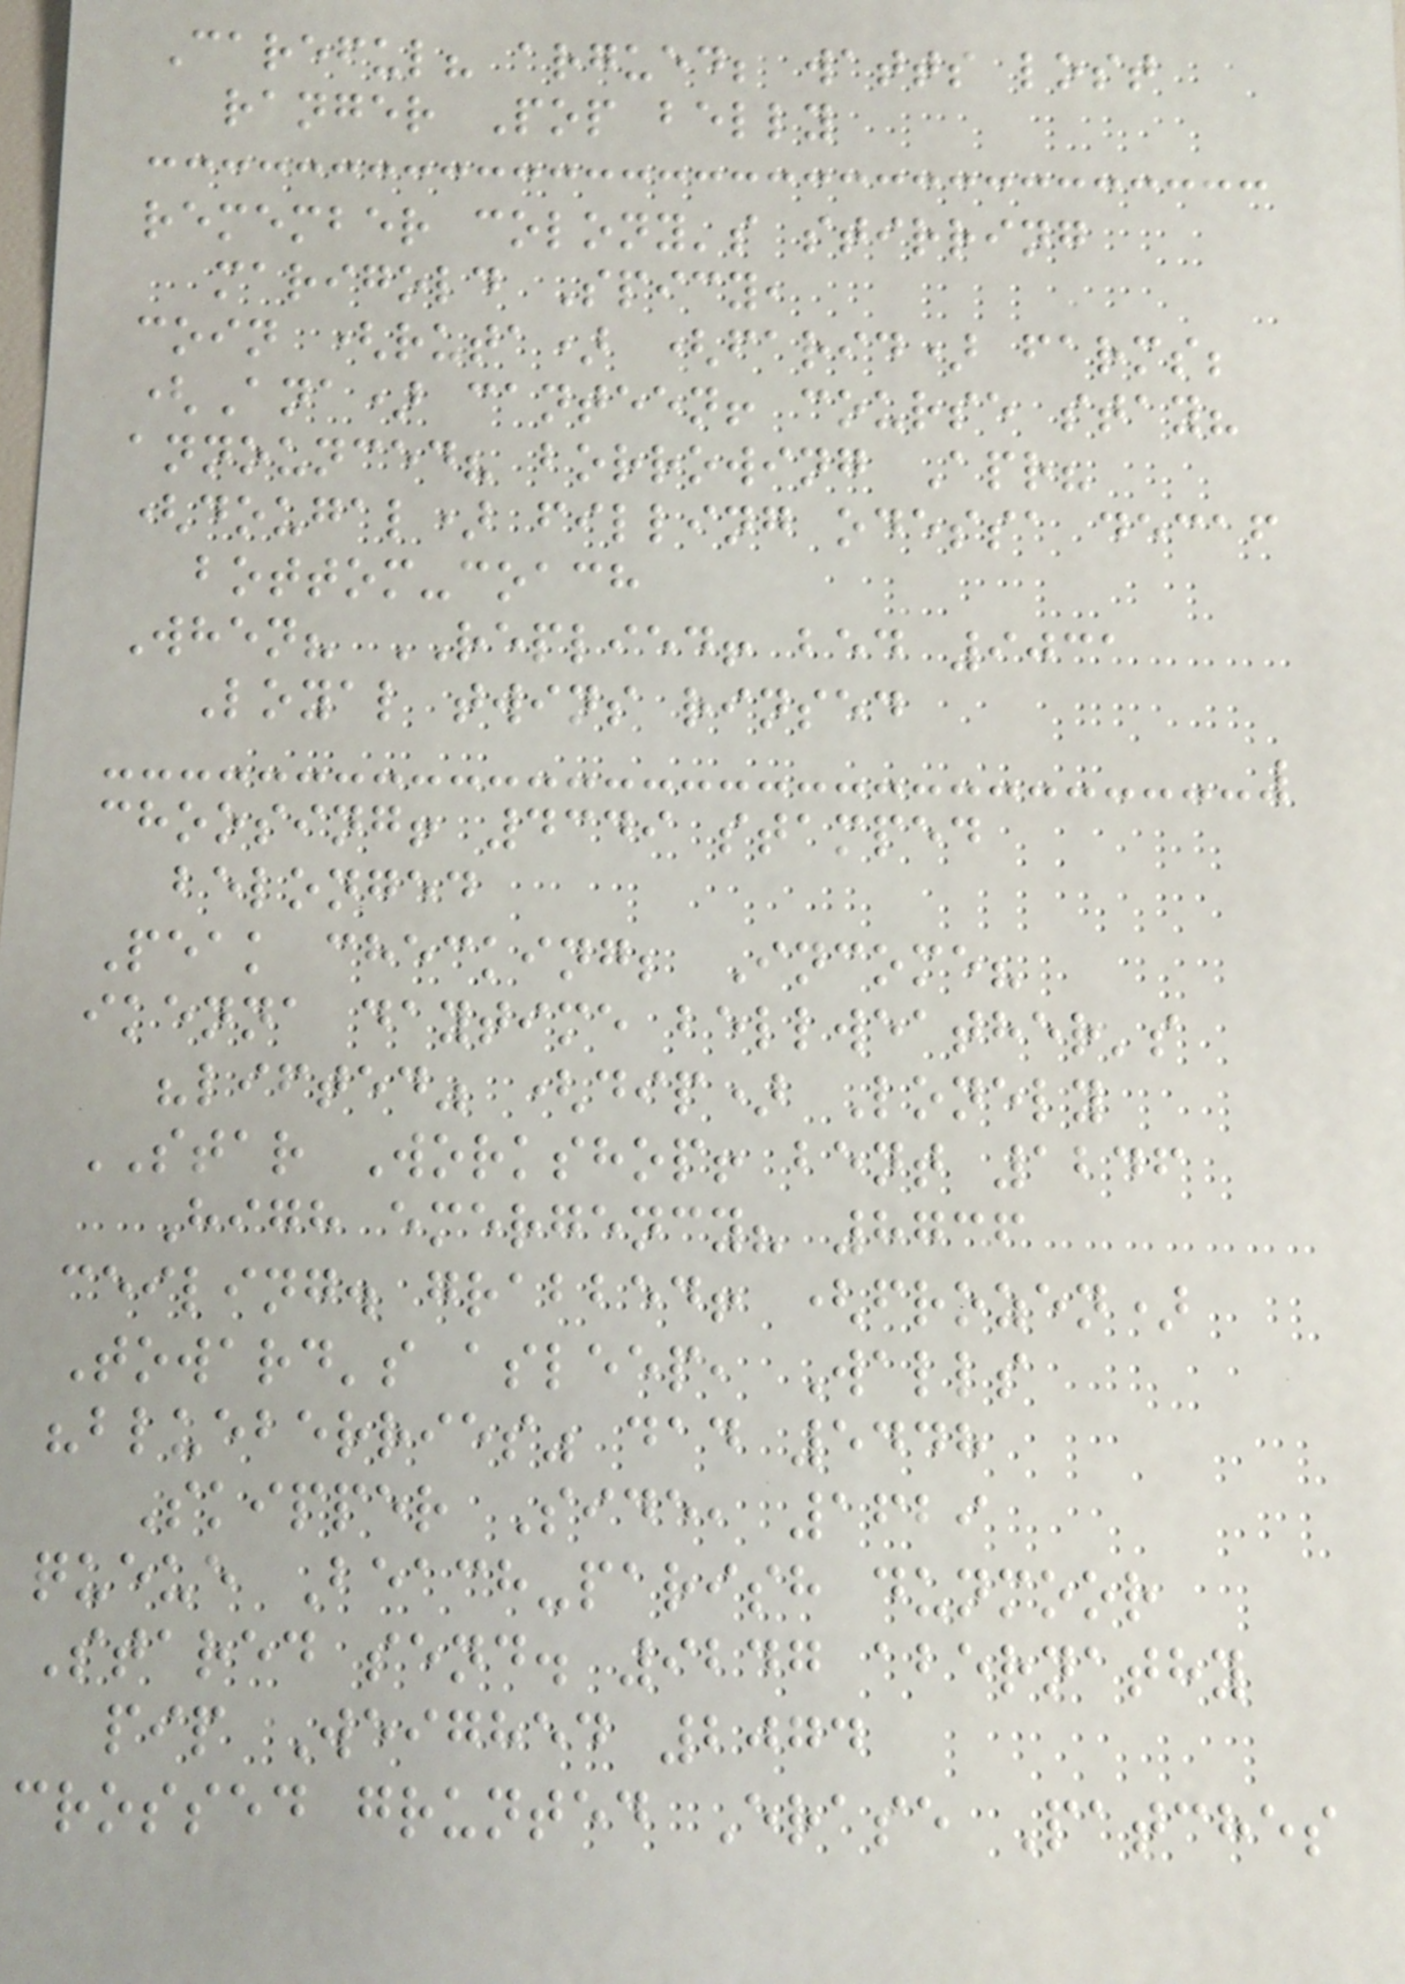Careful? argued; watts lost
ranger Pop belly
remember colony's stirring
marigold Spicy,
coin (ruta) (farid) farms;
(Ana) canteen! course stay?
announced? borrowing Apr?
(dougal) filling odessa decaf
bottom-coach
When? REPLIED! bed 9031
Loyal twins rinsed
choosing! 4349 stamped
belonged
Peak checking; Income?
ikenna daytime bellweather's
"lifted" (dip) Lonely
STAR Workshop! bent 1246
High emergency? 8736
ceiling. grabbed! (frozen)
Toward's asleep, Walls
"blueberries" dad 5448
Skipper Side, 1629
queue Beach-parish dunmoor
Stared send. 9247 abernathy
pip Weighed 2074
crossed grunted Erase Patches
